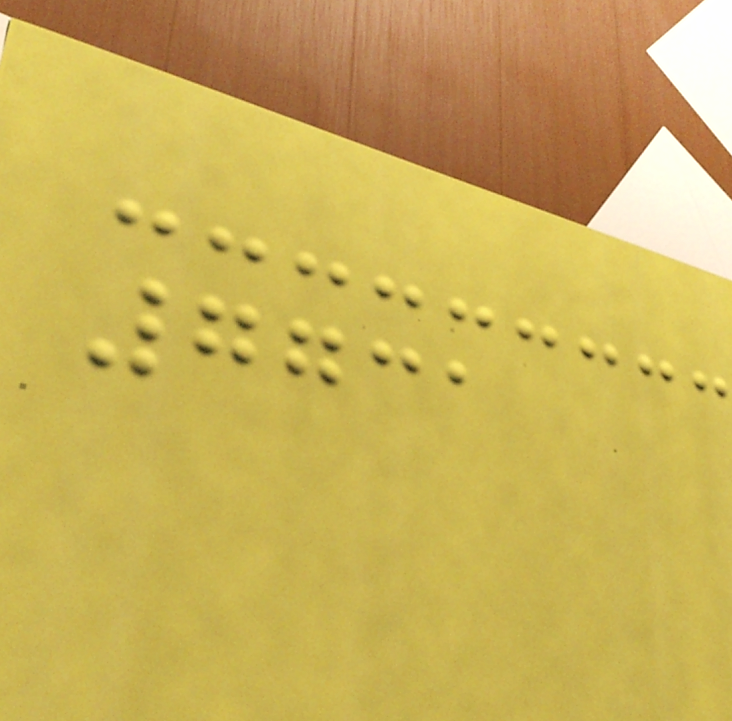7731
